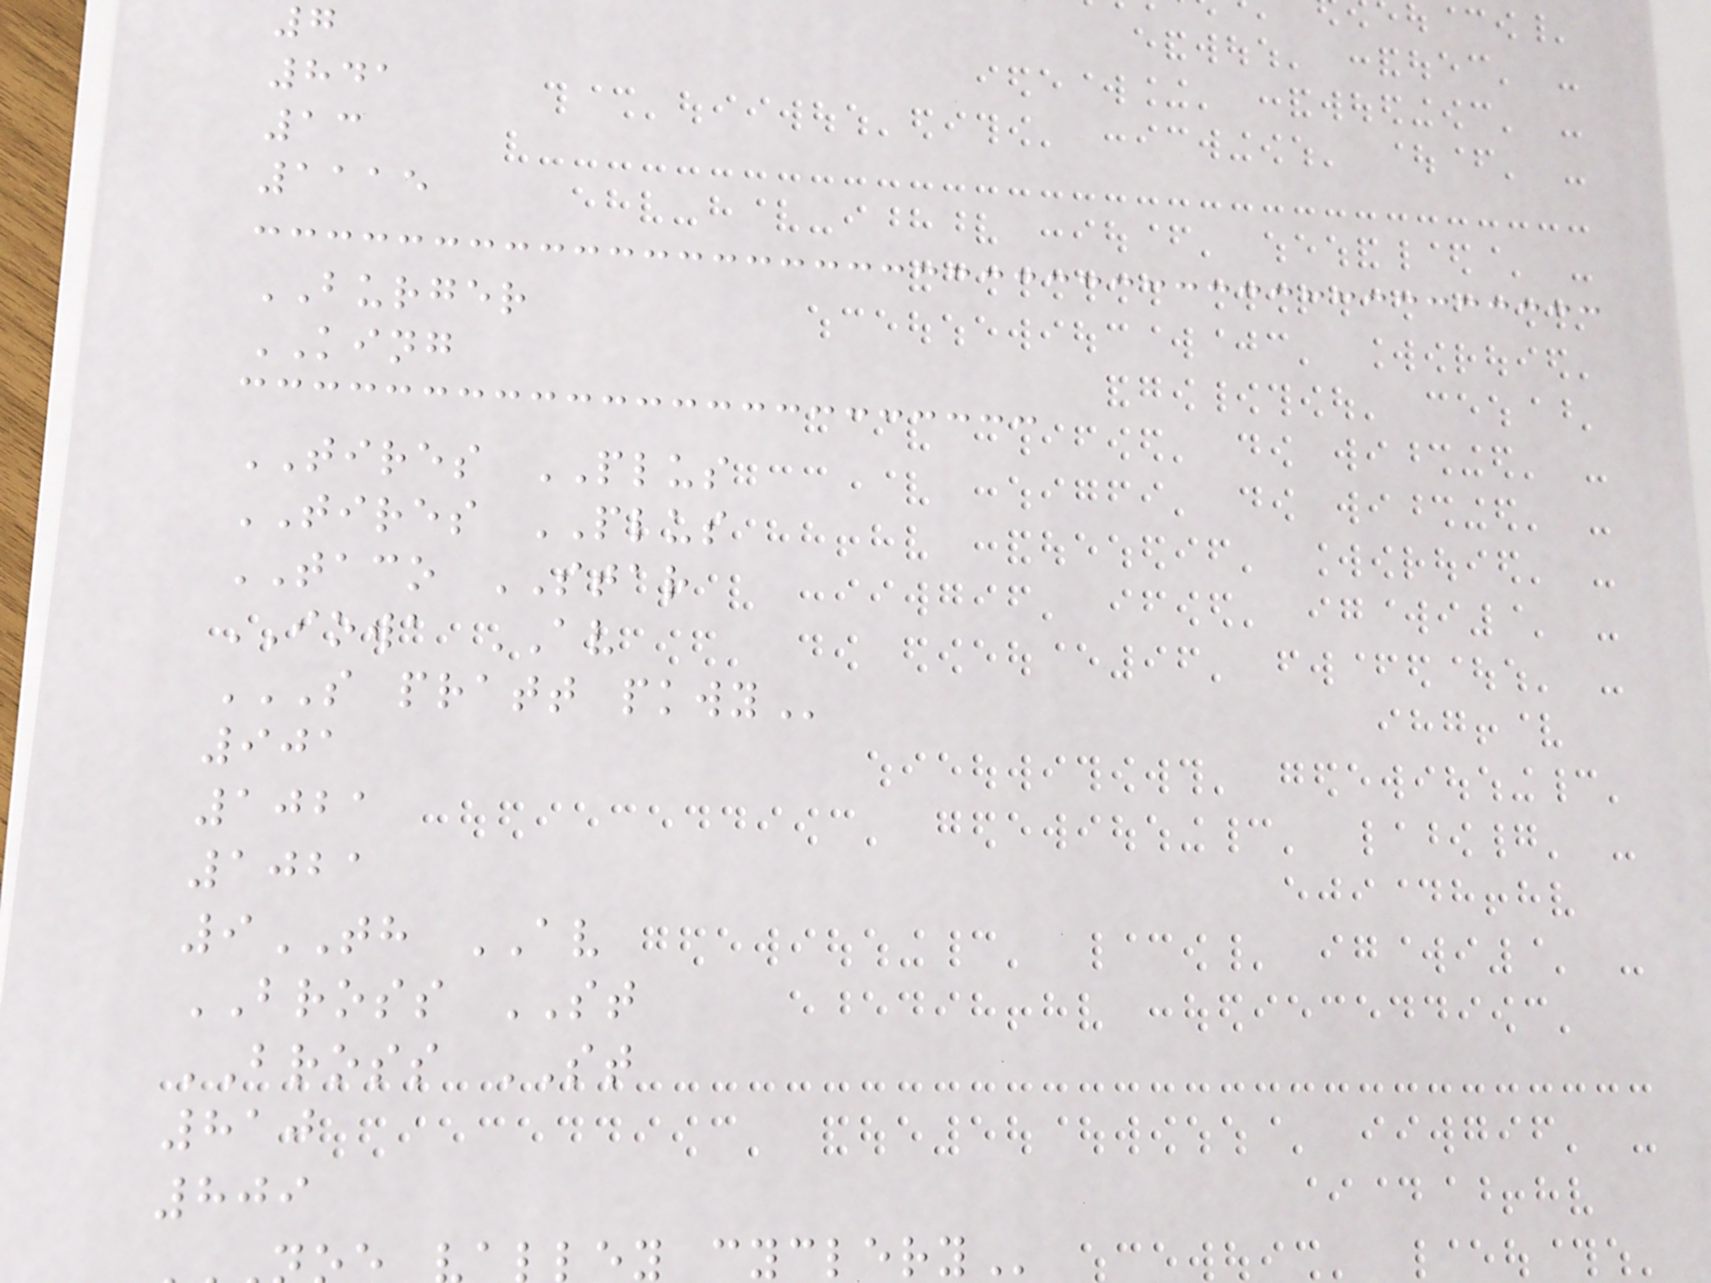7
841
13
1115
BURGER
KING
TIRES PLUS
TIRES PLUS
TACO STAR
IOWA AV
S PRATT PKWY
901
1021
1021
9TH AV
BROSS ST
BROSS ST
810
809
